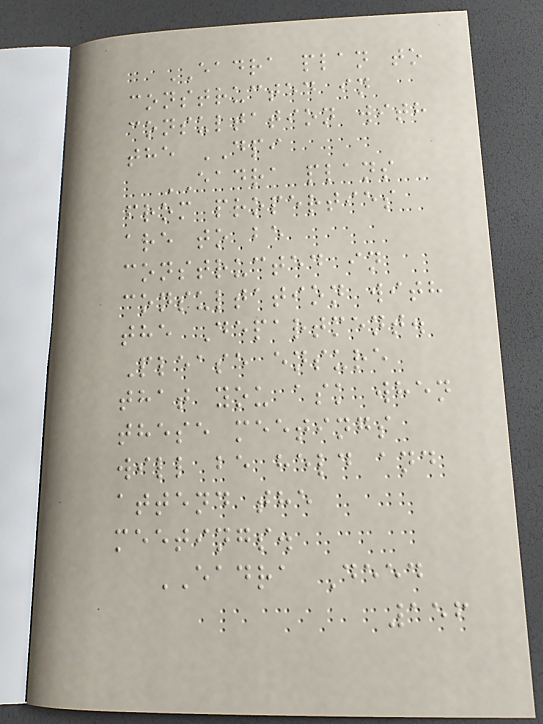EADRA plan to
constructed in
consultation with
the DPI
EADRA plans
from properties
are to be
constructed in
consultation with
the Department.
Please ensure
that you ask when
these meetings
will be held and
attend the
meetings.
EADRA Deed
156
